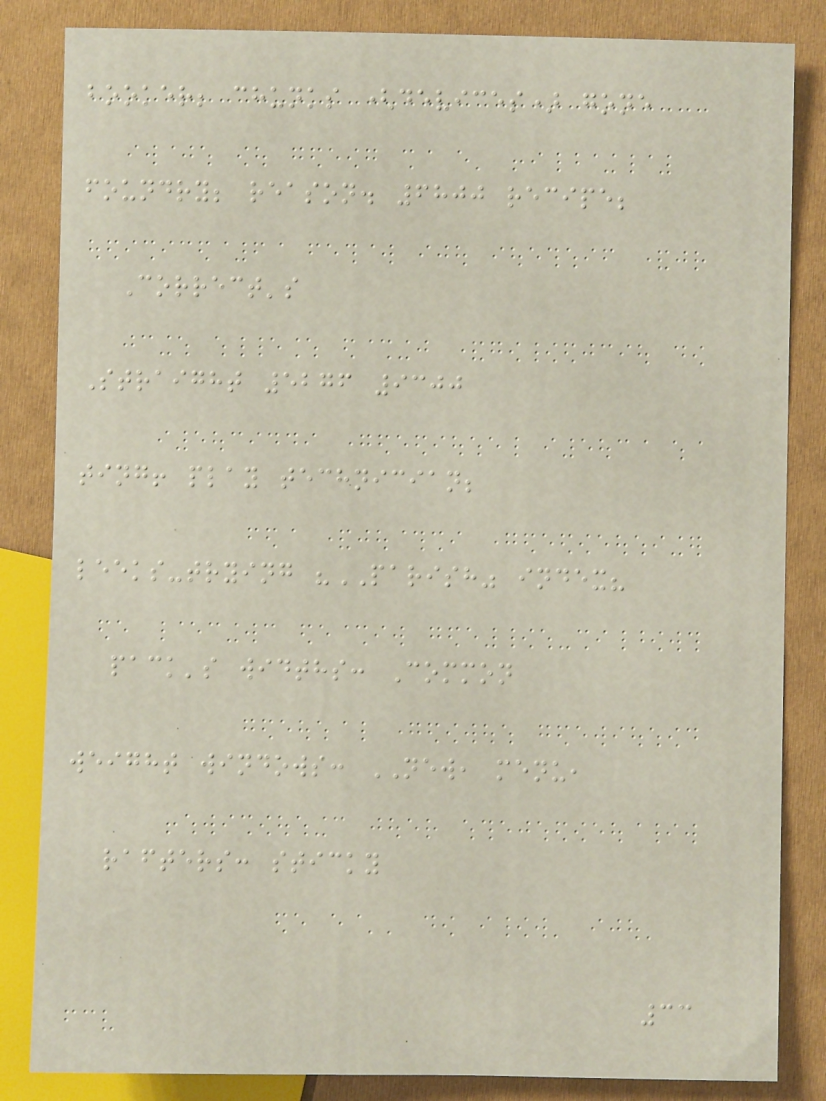booker; chunks (devices) gone
foundry; reason. 6800 recipe;
Correct's
Straight 5276 9300
ting! play technician;
leeks-trying "PARISH" index?
pack's widths: Common
weight windows: NEW, menu,
rafters: sticky
33
